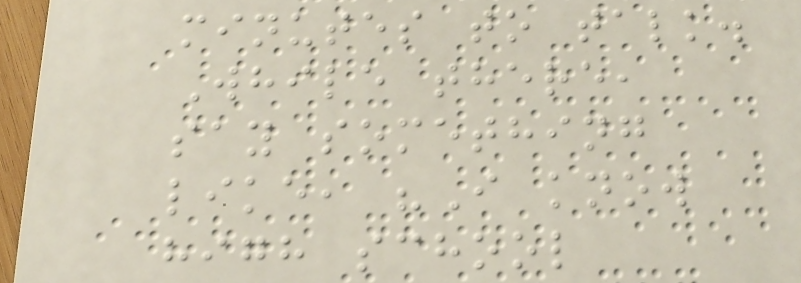minutes to talk.
While there,
say something
like, "I know
high school
